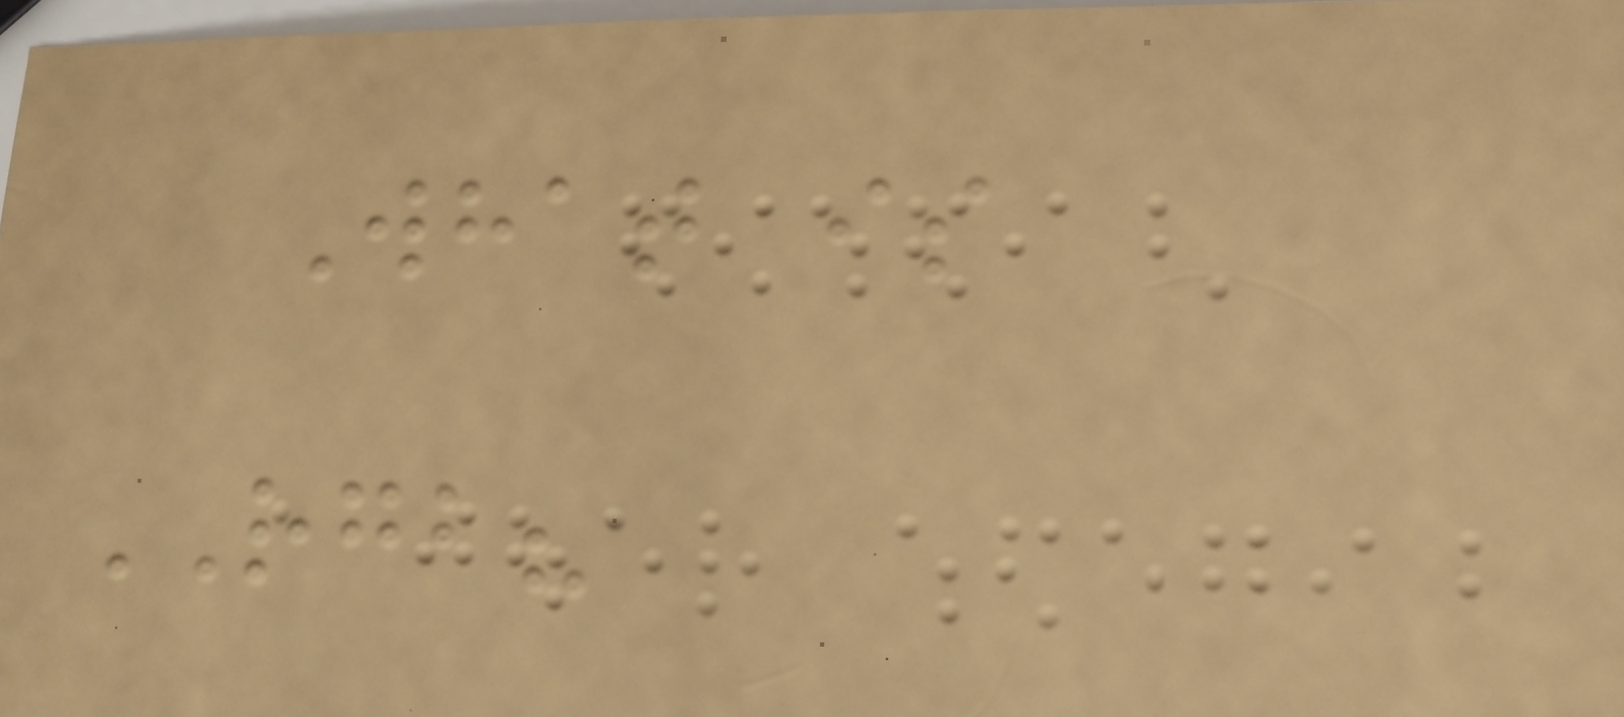What is
RGB?
